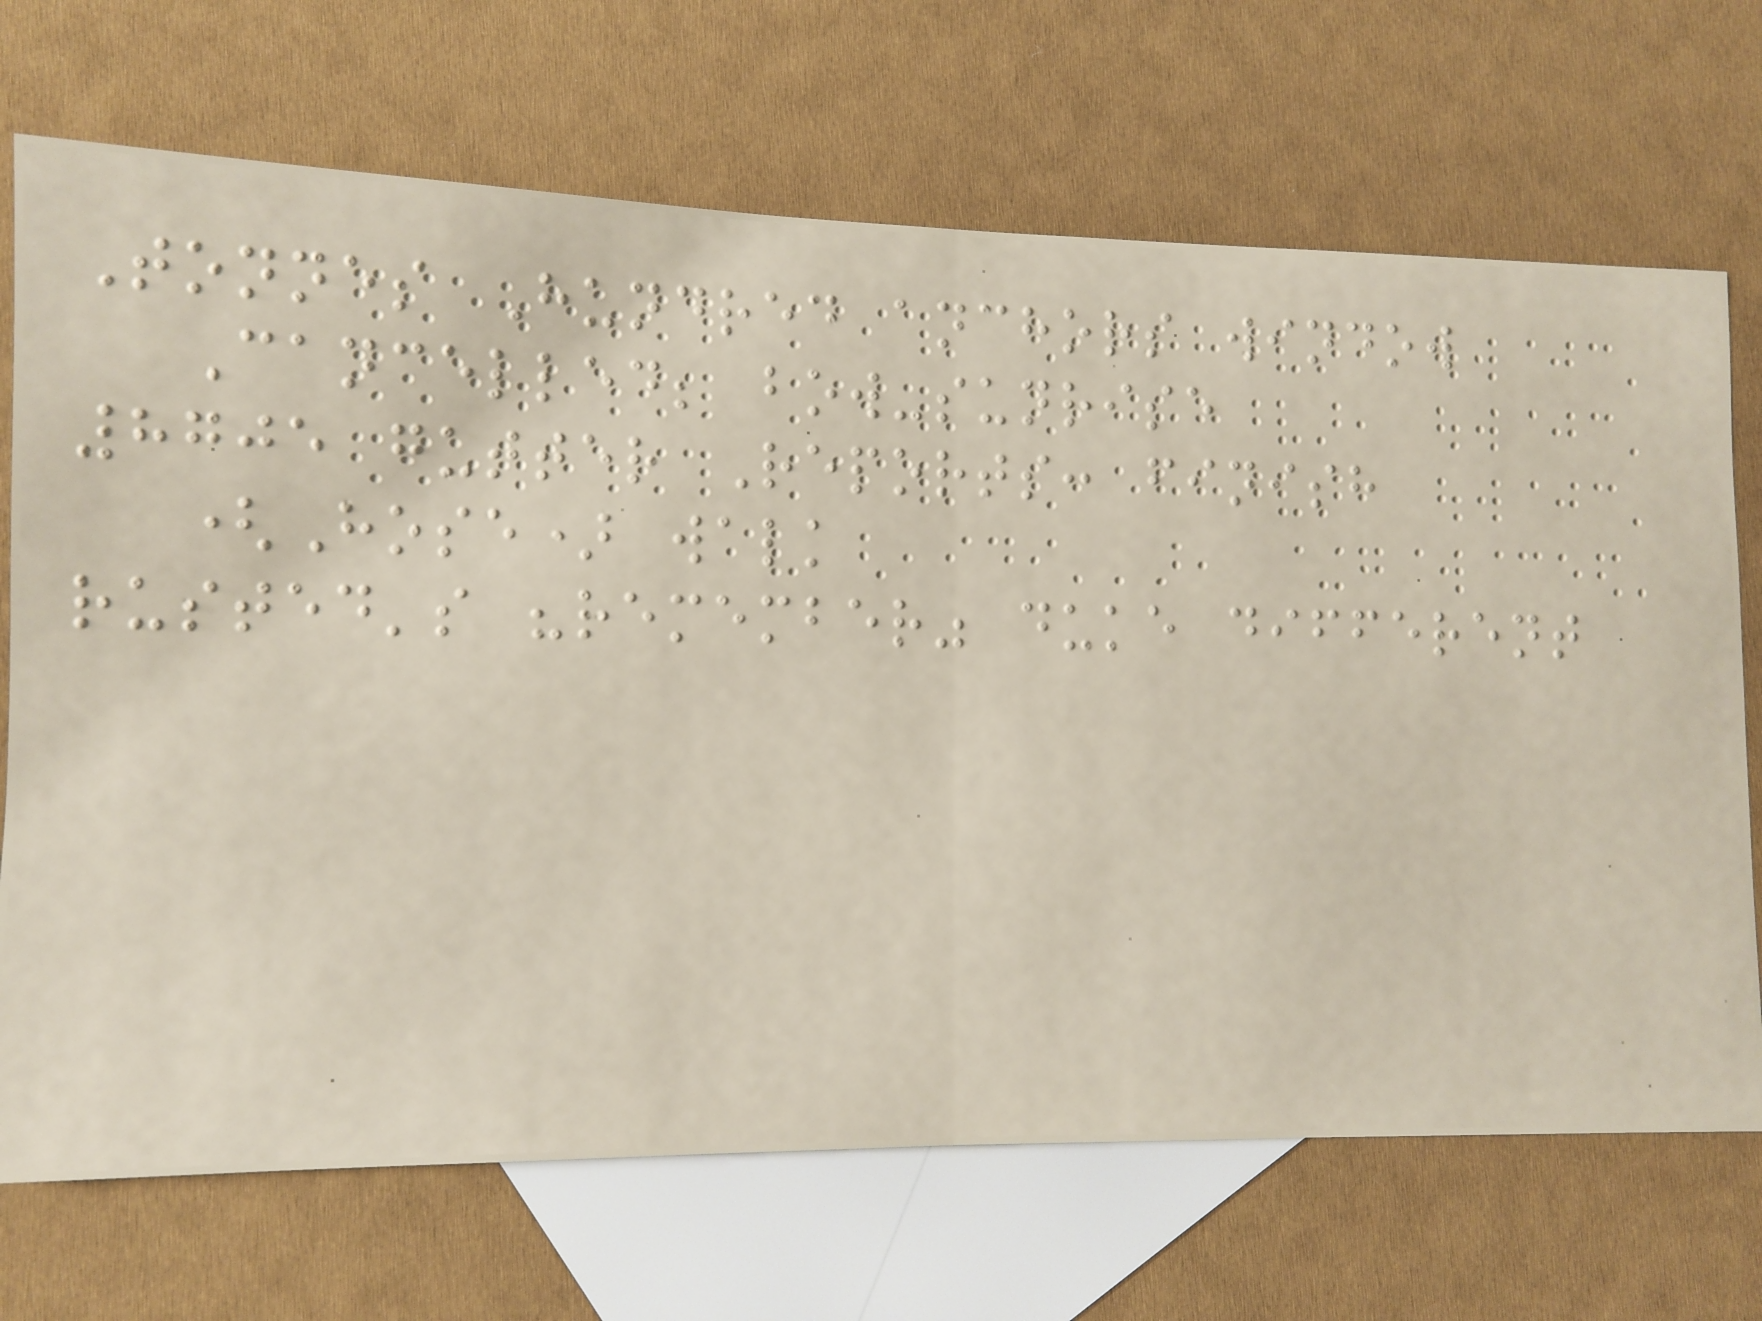Tonnes Hundred anchors window
Cancelled; bow-sunrise
8705 gutter Reports: finish
(Hose) walk
rusted's "remember" duke different
